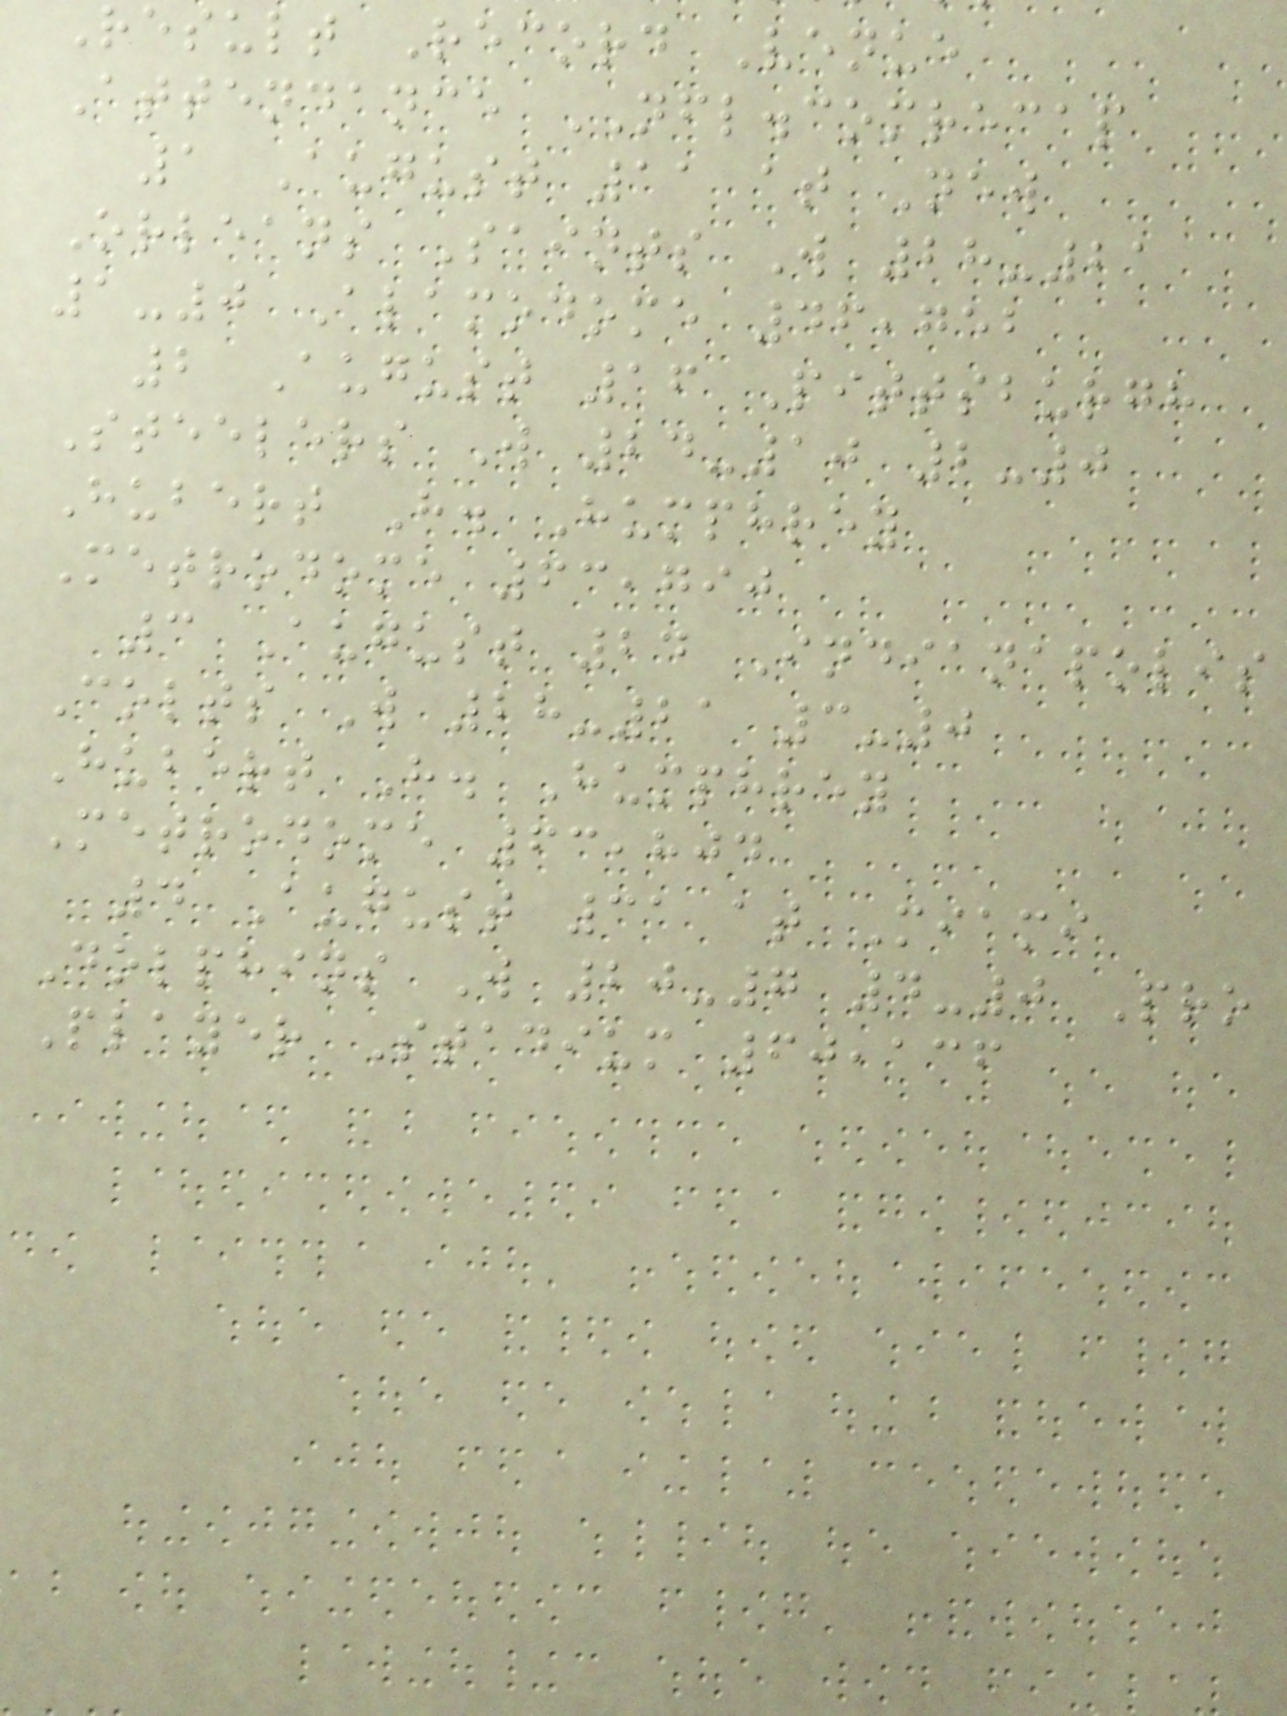Result Record Venue
Attendance NFL.comrecap
1 August 11 at New
Orleans Saints W 28-21
1-0 Alamodome 46,752
2 August 16 Pittsburgh
Steelers W 24-10 2-0
Hubert H. Humphrey
Metrodome 63,790
3 August 24 Indianapolis
Colts W 28-21 3-0
Hubert H. Humphrey
Metrodome 63,804
4 August 31 at Miami
Dolphins W 20-7 4-0 Pro
Player Stadium 60,136
